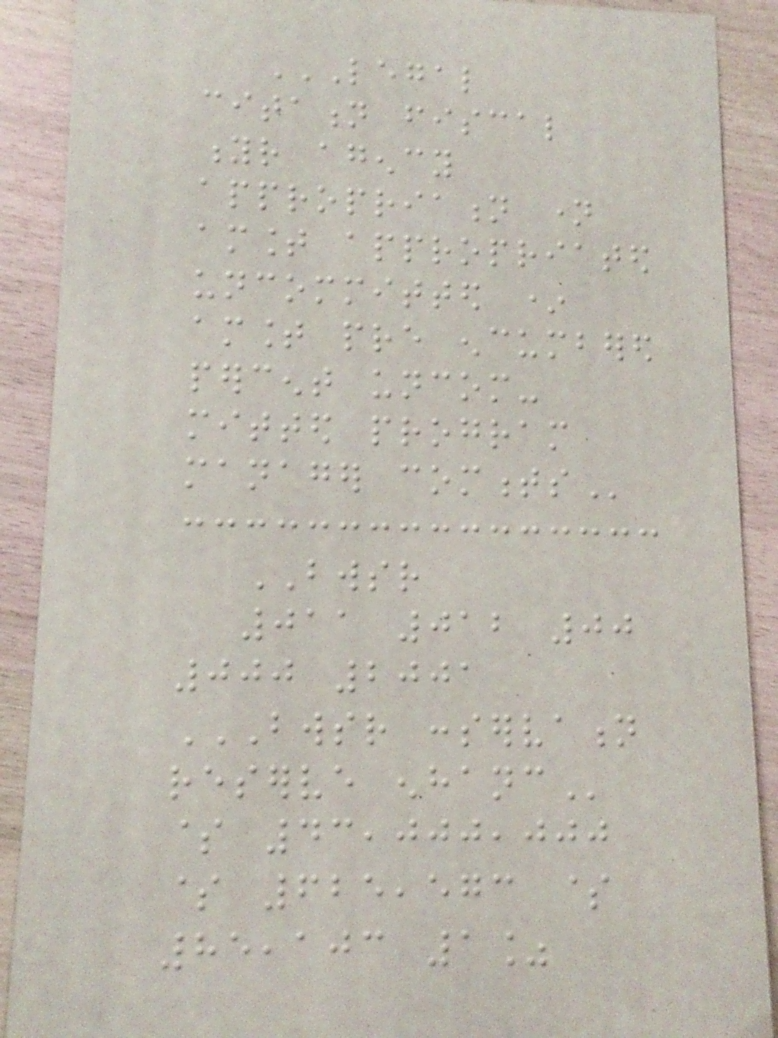LEGAL
CITATION FISCAL
YR AGENCY
APPROPRIATION NAME
AMOUNT APPROPRIATED
UNCOMMITTED *
AMOUNT PRE ENCUMBERED
PERCENT UNCOM-
MITTED PROGRAM
MANAGER COMMENTS
BWSR
011 012 00
000 2001
BWSR CONSERVATION
RESERVE ENHANC
$ 43,000,000
$ 625,573 $
85,103 1%
